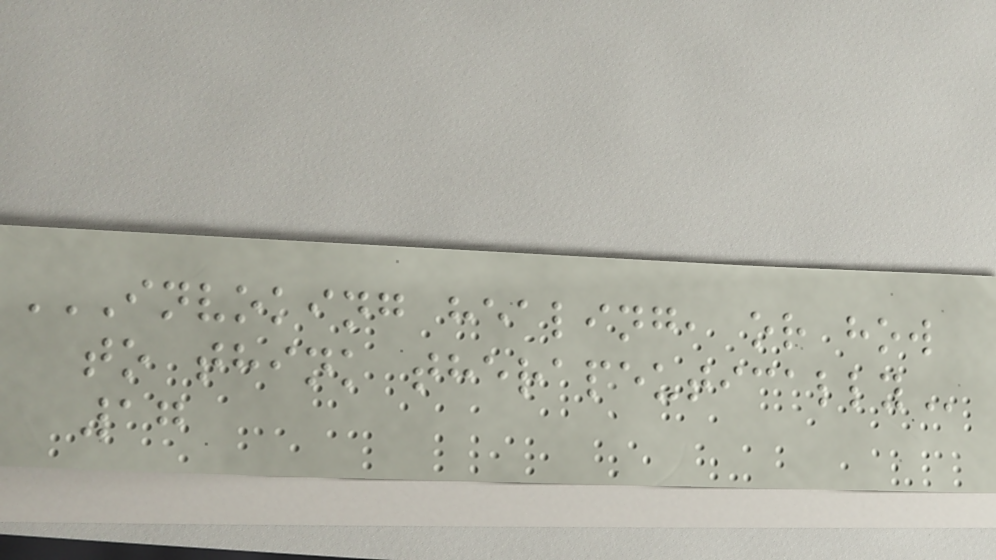INVOKING HEALING, OR HOW
TO THINK THERAPEUTICALLY
17
